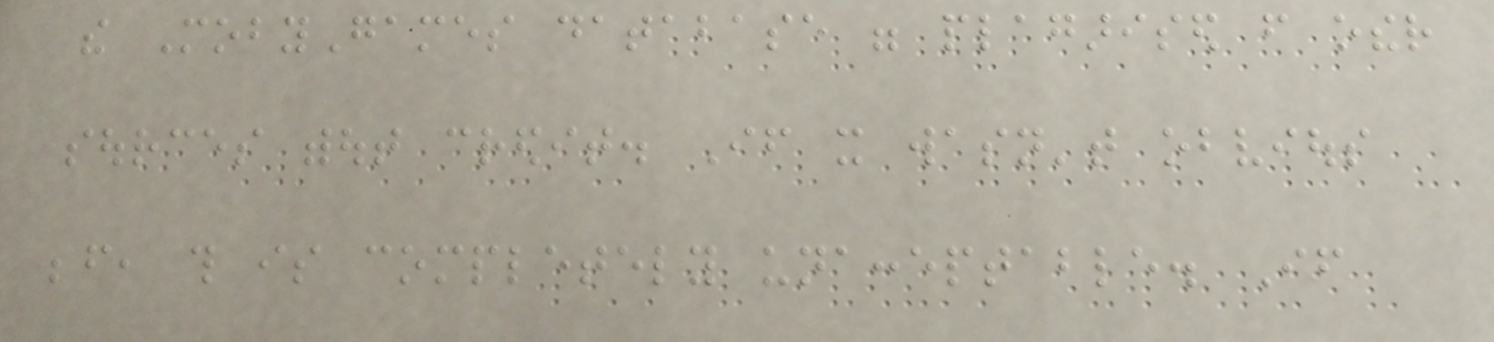the MobyGames database were plagarised from other
sources without credit. If it wasn't obvious
before, this is completely unacceptable. If
